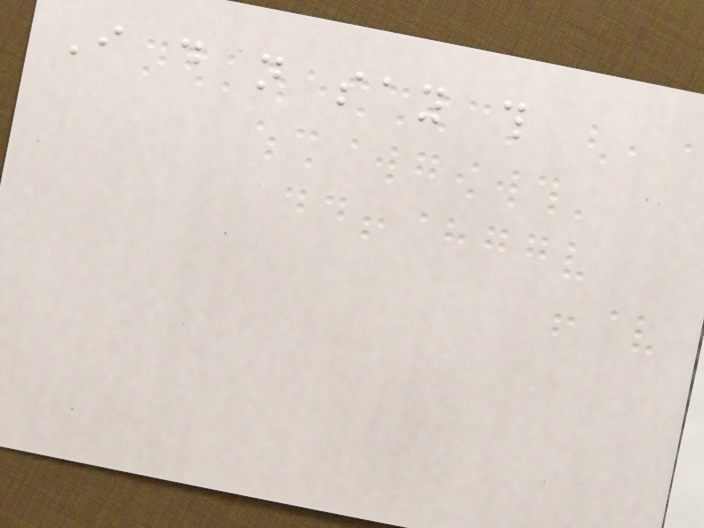I do not say this
